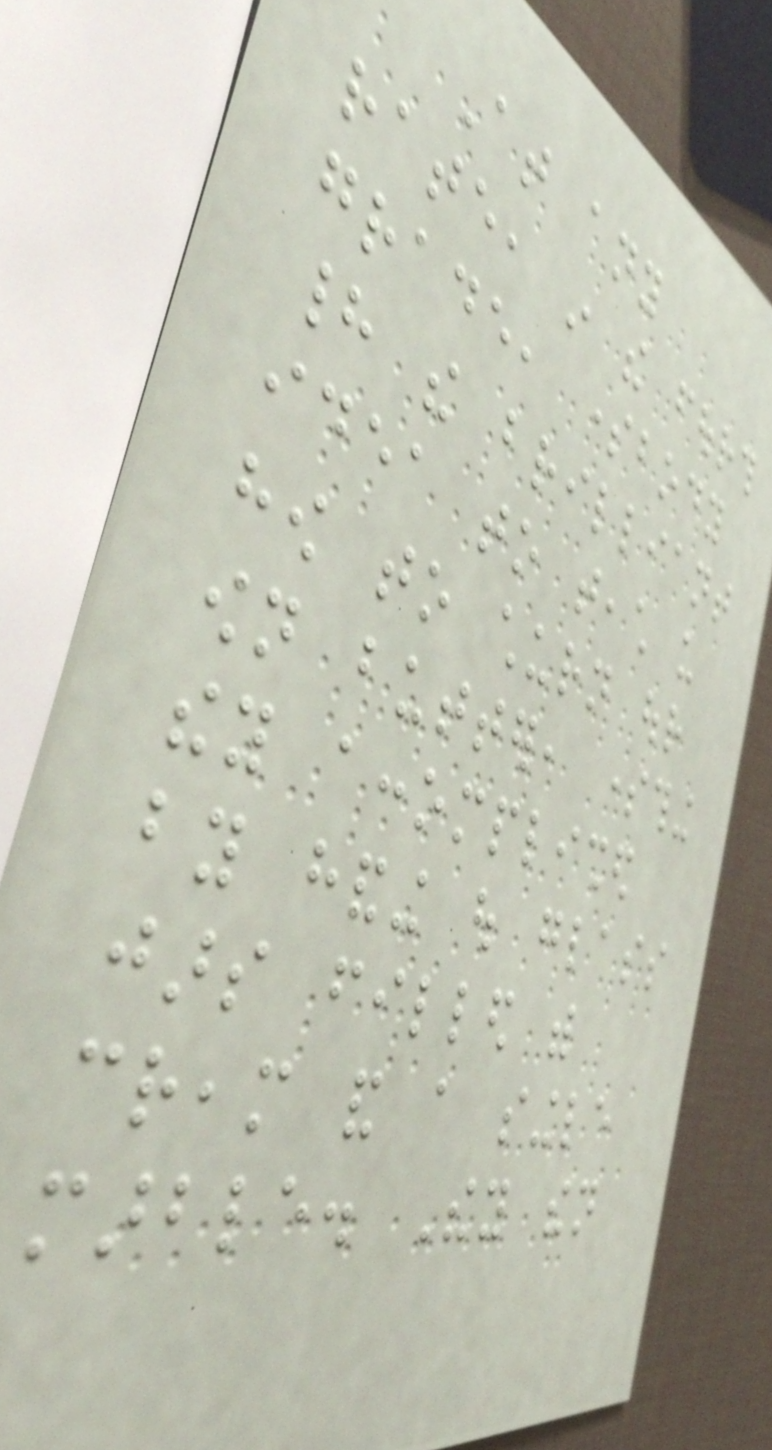At any
rate, in the fourth
grade, somebody
had the brilliant
idea to teach us
how to churn our
own butter, something
they accomplished
by handing out glass
jars filled with
cream and a single
marble. They then
